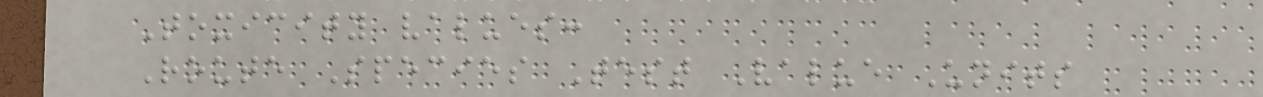Toxicity values:
Route Species Test Value Units
